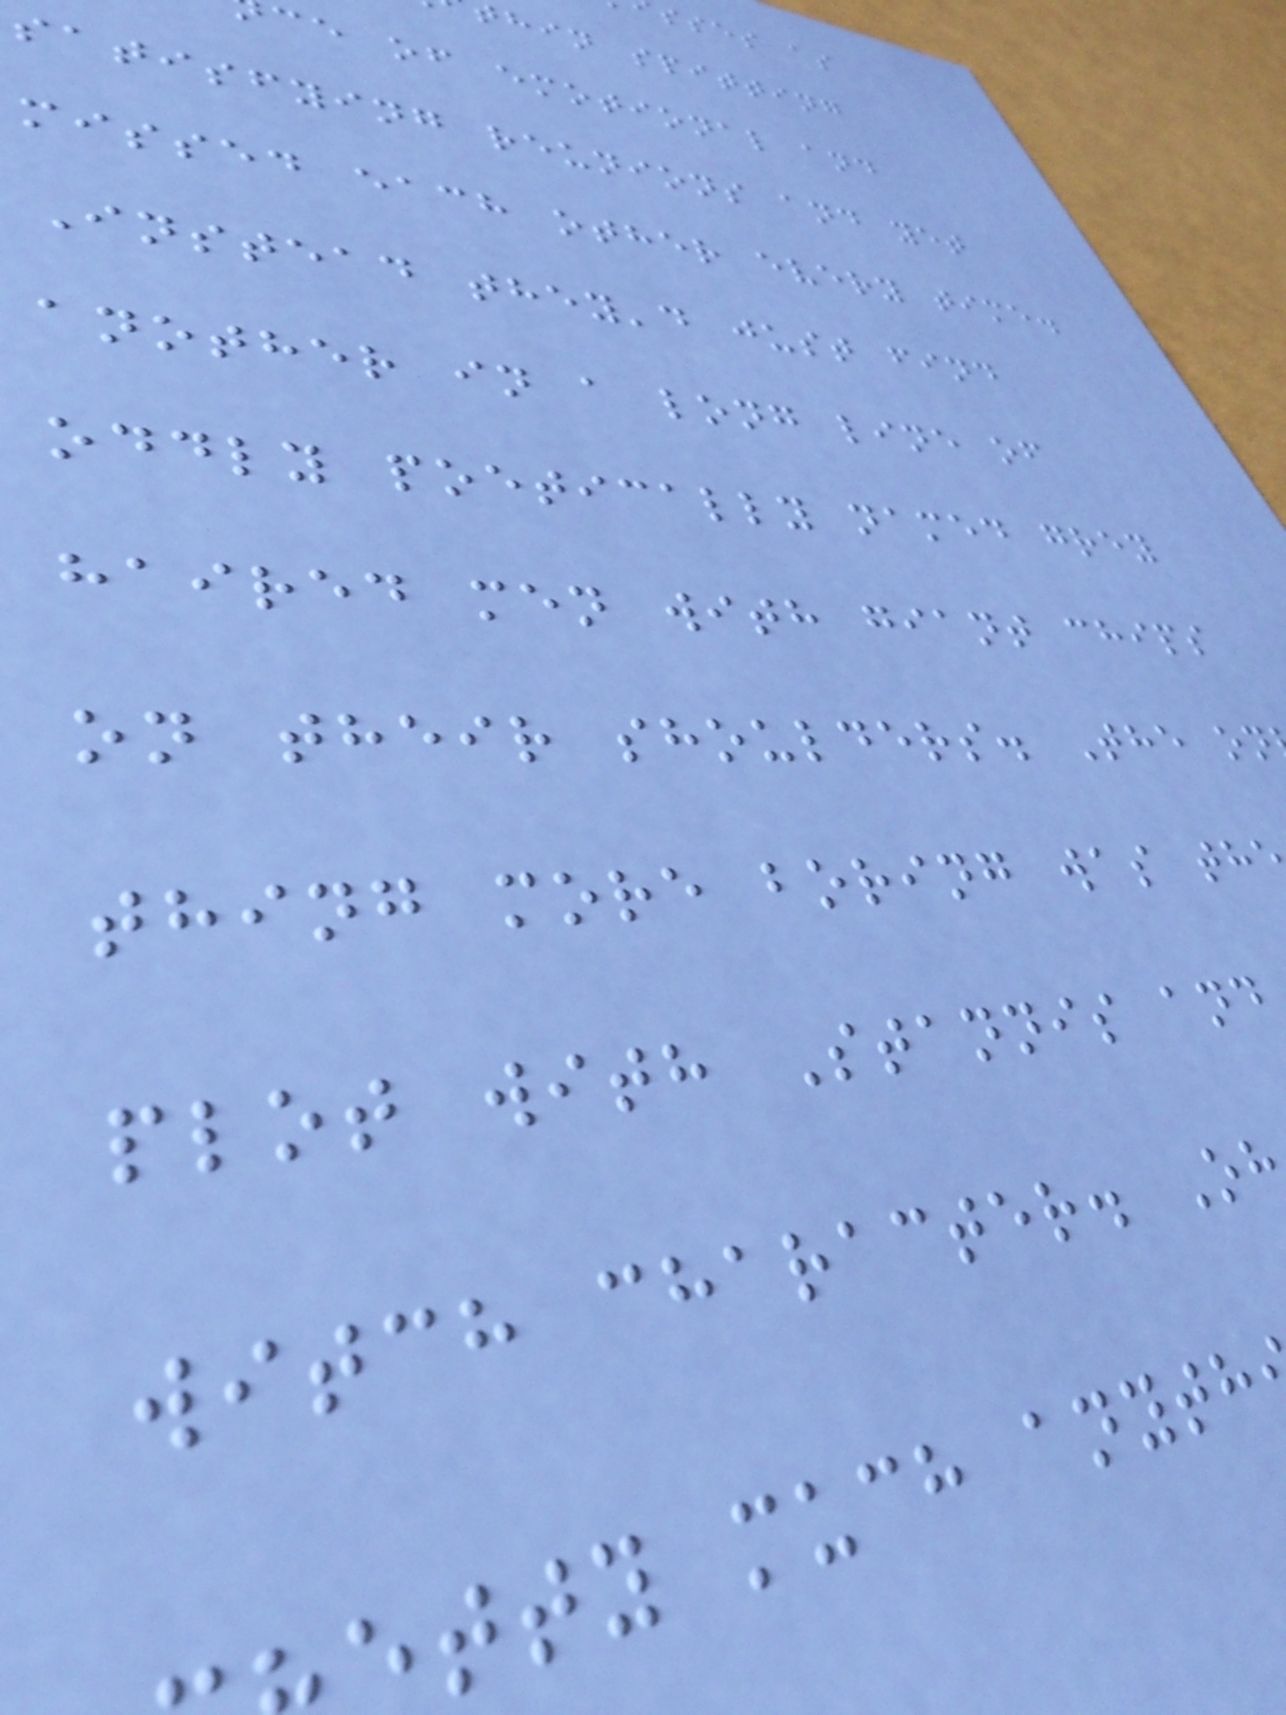sses as
hin spitting
ce of emotional and
satisfying reunions and yet
missed each other every time.
Instead they'd just find
another in a long line of
oddly poetically named grey
haired men with giant chips
on their shoulders. The on
thing more boring was th
plot with Stannis and
witch character. Oh
tty much anyth
